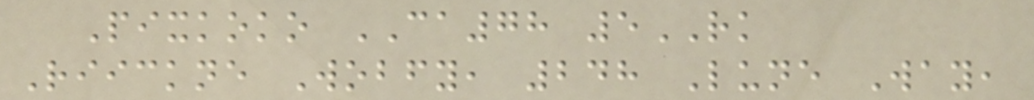Pixkoko CA78 5RK
Riickne Wobfy, 248 Lune Way,
